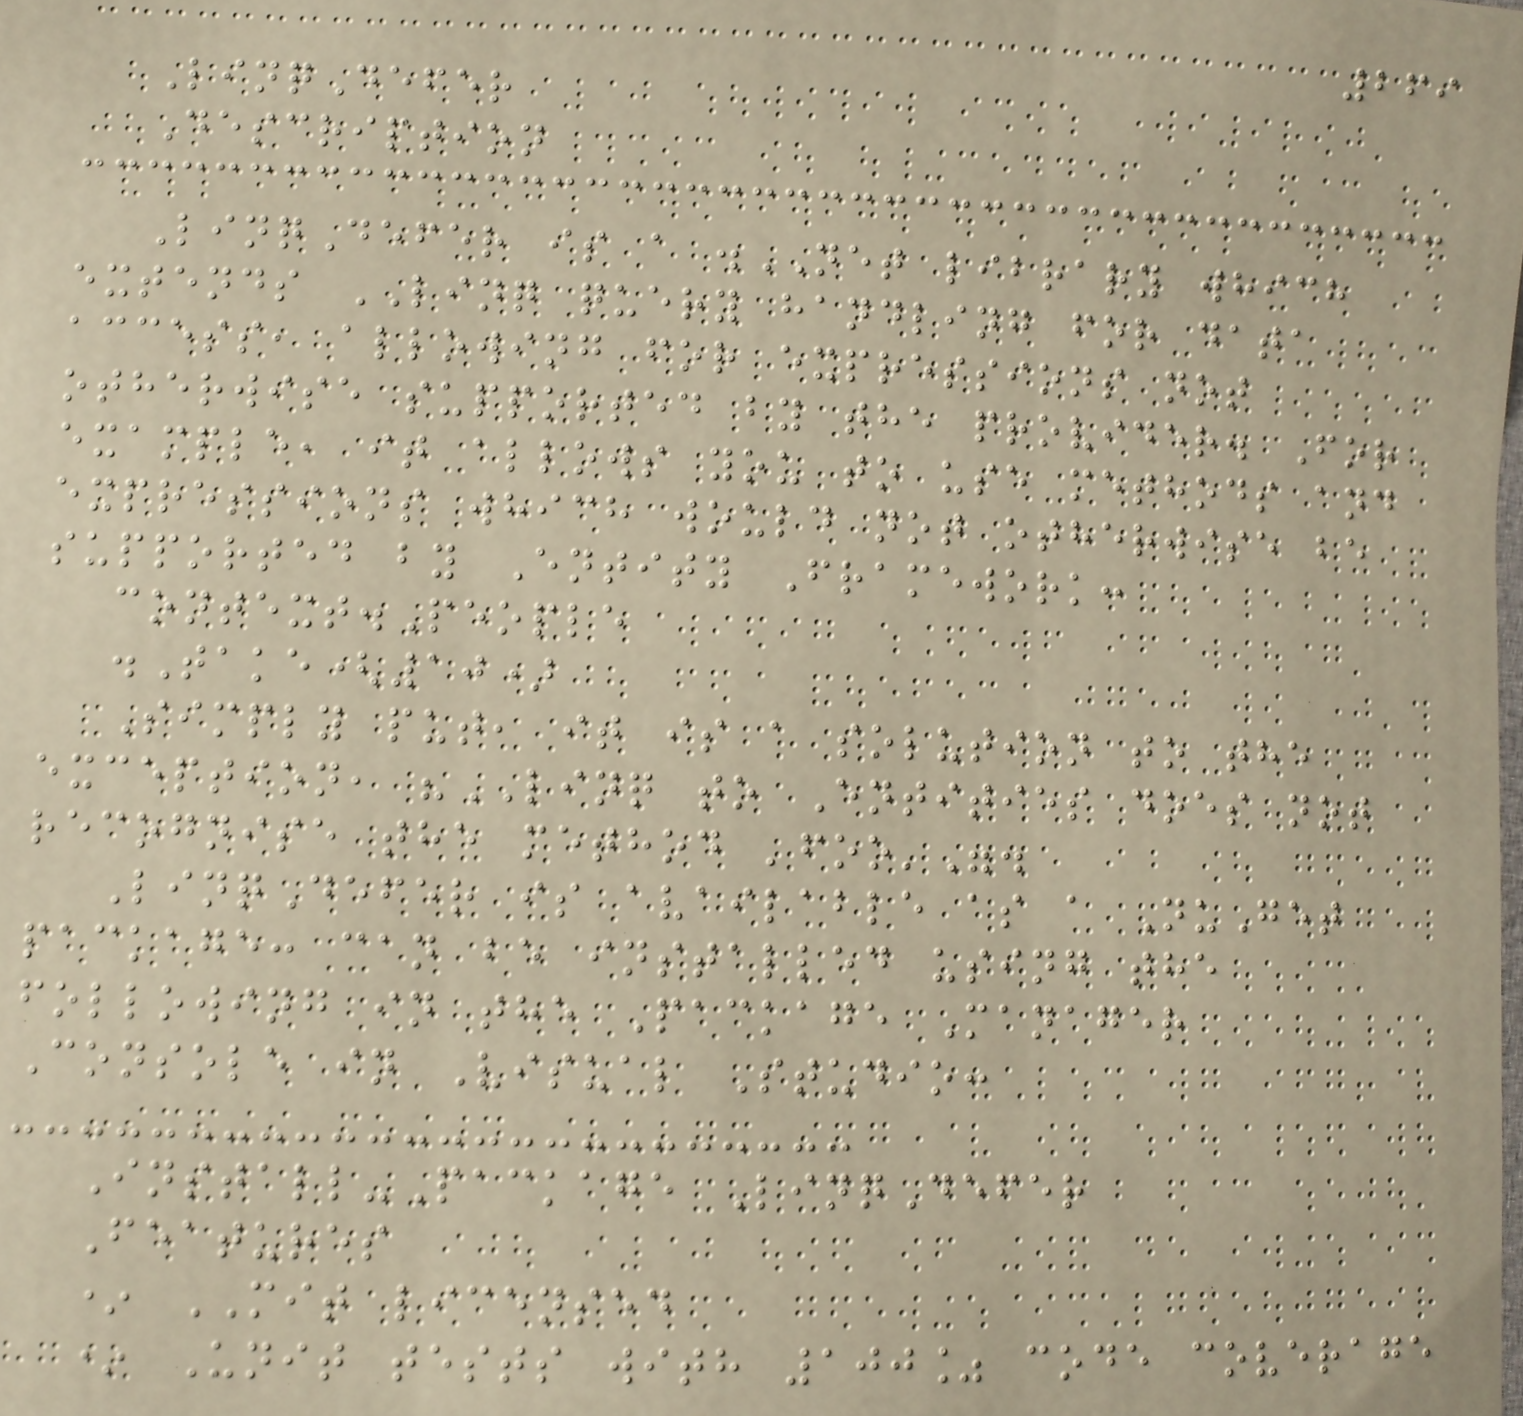269
LinqDefer
Description
LinqDefer is a .NET library which
extends LINQ query handling for data
access, allowing for expressions not
otherwise supported by the provider. For
example, it allows you to use methods and
expressions which would not otherwise be
supported by Entity Framework:
context.People
.Take(10)
Simply put, it is a solution to the
exception, "LINQ to Entities does not
recognise the method 'foo'".
LinqDefer is available as a NuGet
package: can be installed using the
following in the Package Manager
Console in Visual Studio:
Install-Package LinqDefer
Features
* MIT licensed
* Unit tests with 100% code coverage
